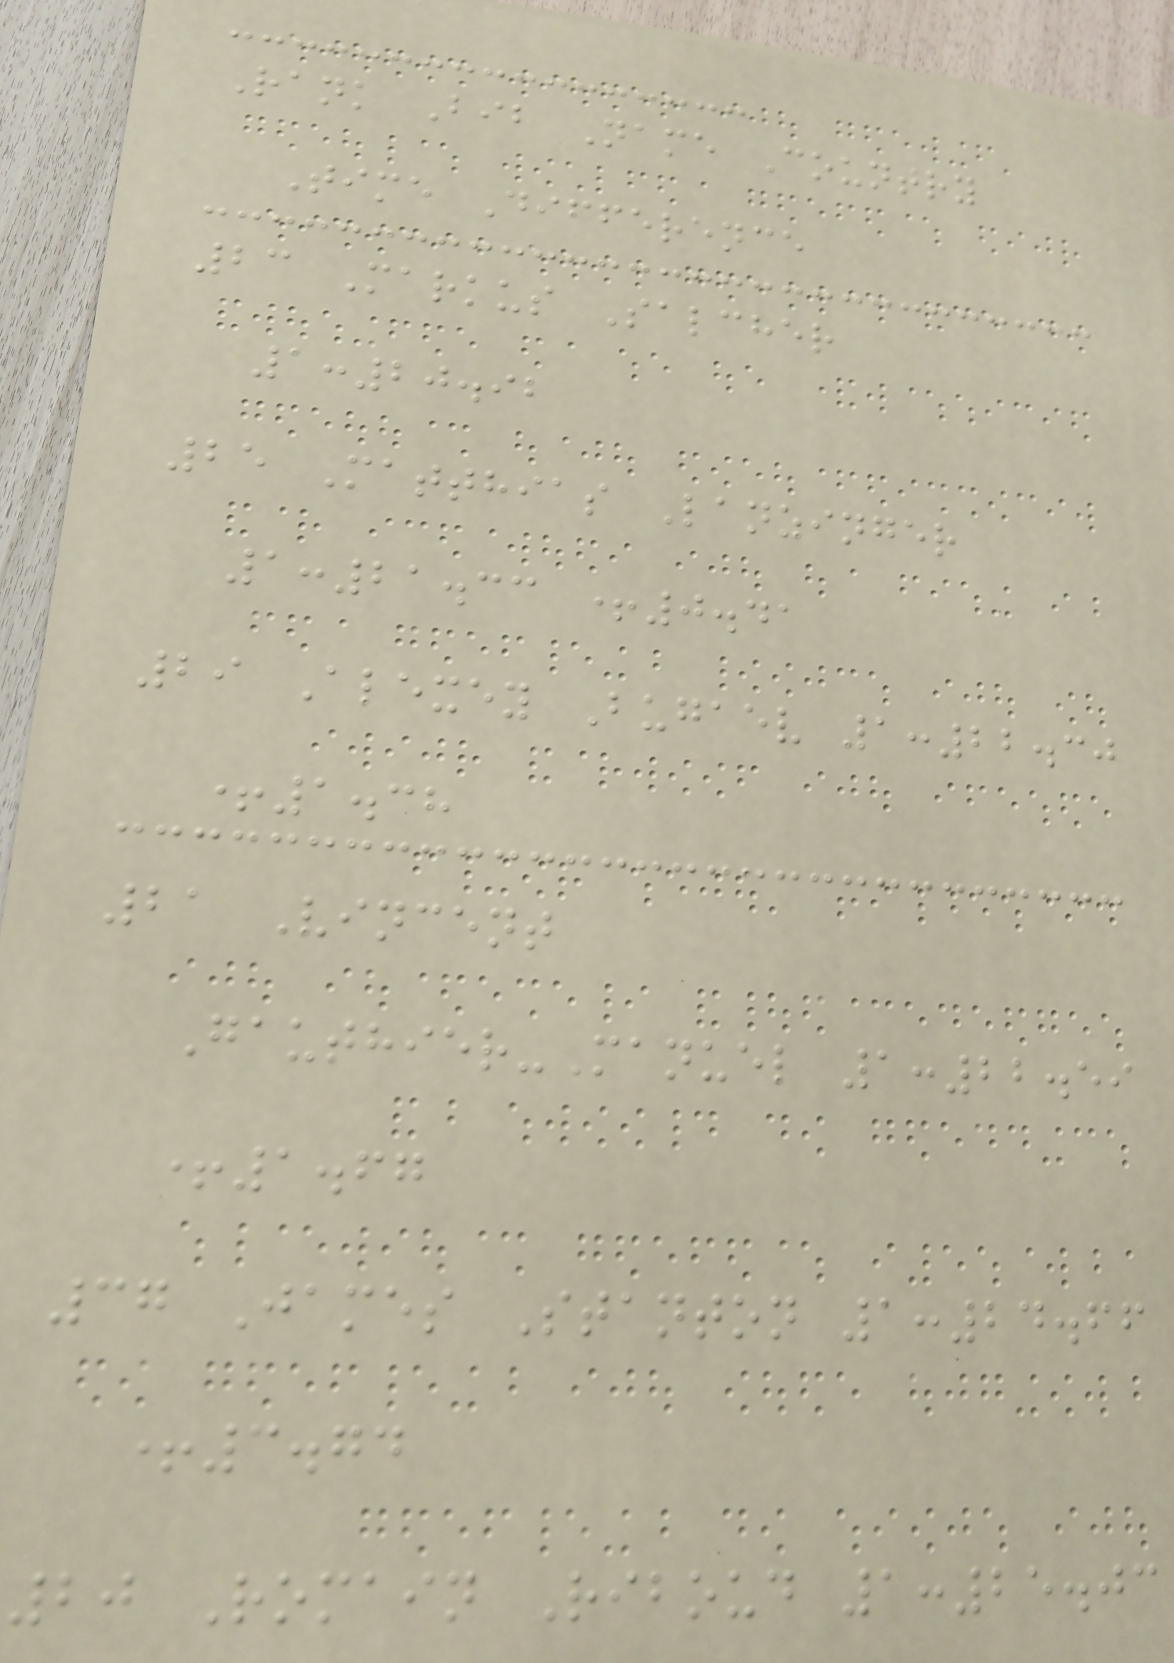Rank Bib Name Country
Time Difference
23 Markus Salcher
1:20.92
25 Matthias Lanzinger
1:21.33 +0.41
29 Alexey Bugaev 1:22.30
+1.38
21 Vincent
Gauthier-Manuel 1:22.59
+1.67
37 James Stanton 1:24.66
+3.74
20 Romain Riboud 1:25.03
